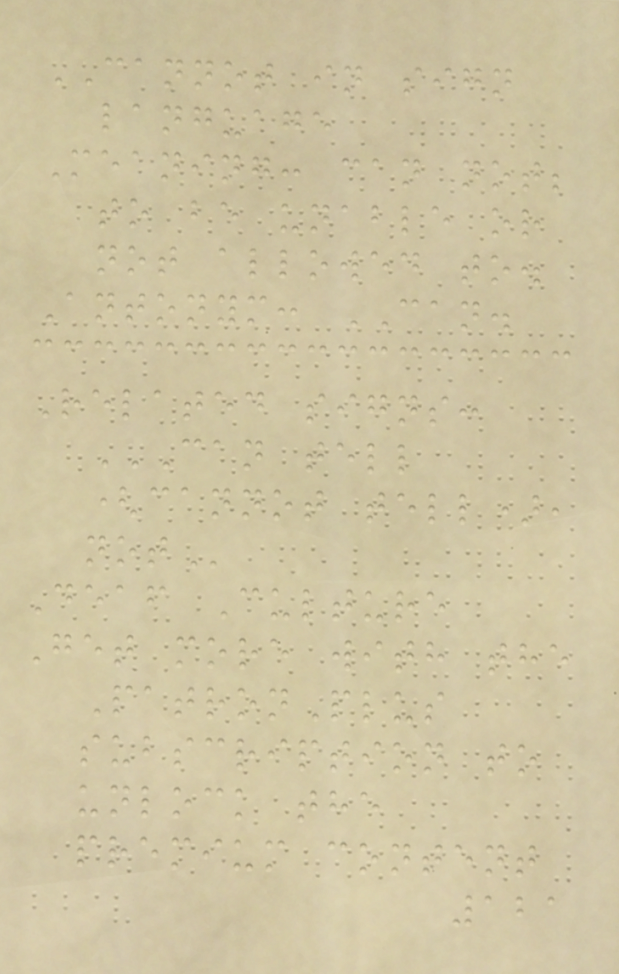CANNOT in sign
language
Meaning: can not;
to be unable or
not allowed to.
Antonym: CAN.
Related signs:
CAN TELL
(CANNOT TELL),
NOT
Deaf Culture
Get more with the
PatronPlus
subscription to
unlock the
premium content
121
